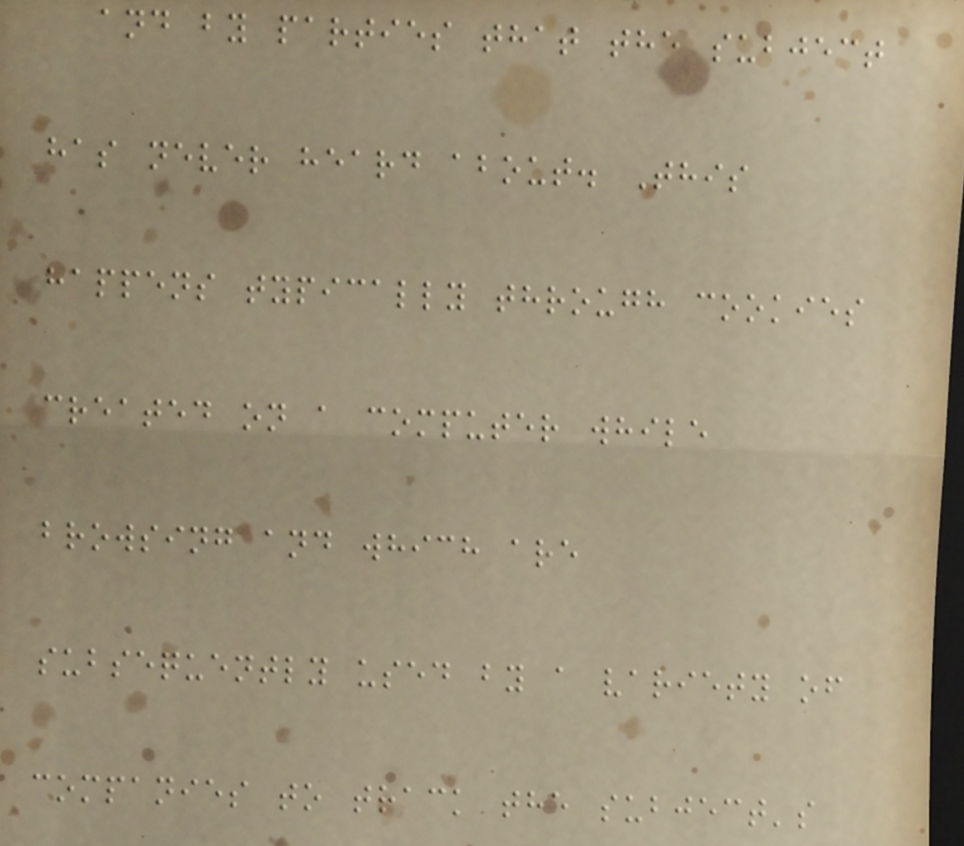and by parties that the subject
has never heard about. This
happens typically through cookies
created on a computer while
browsing and which are
subsequently used by a variety of
companies to track the subject's
